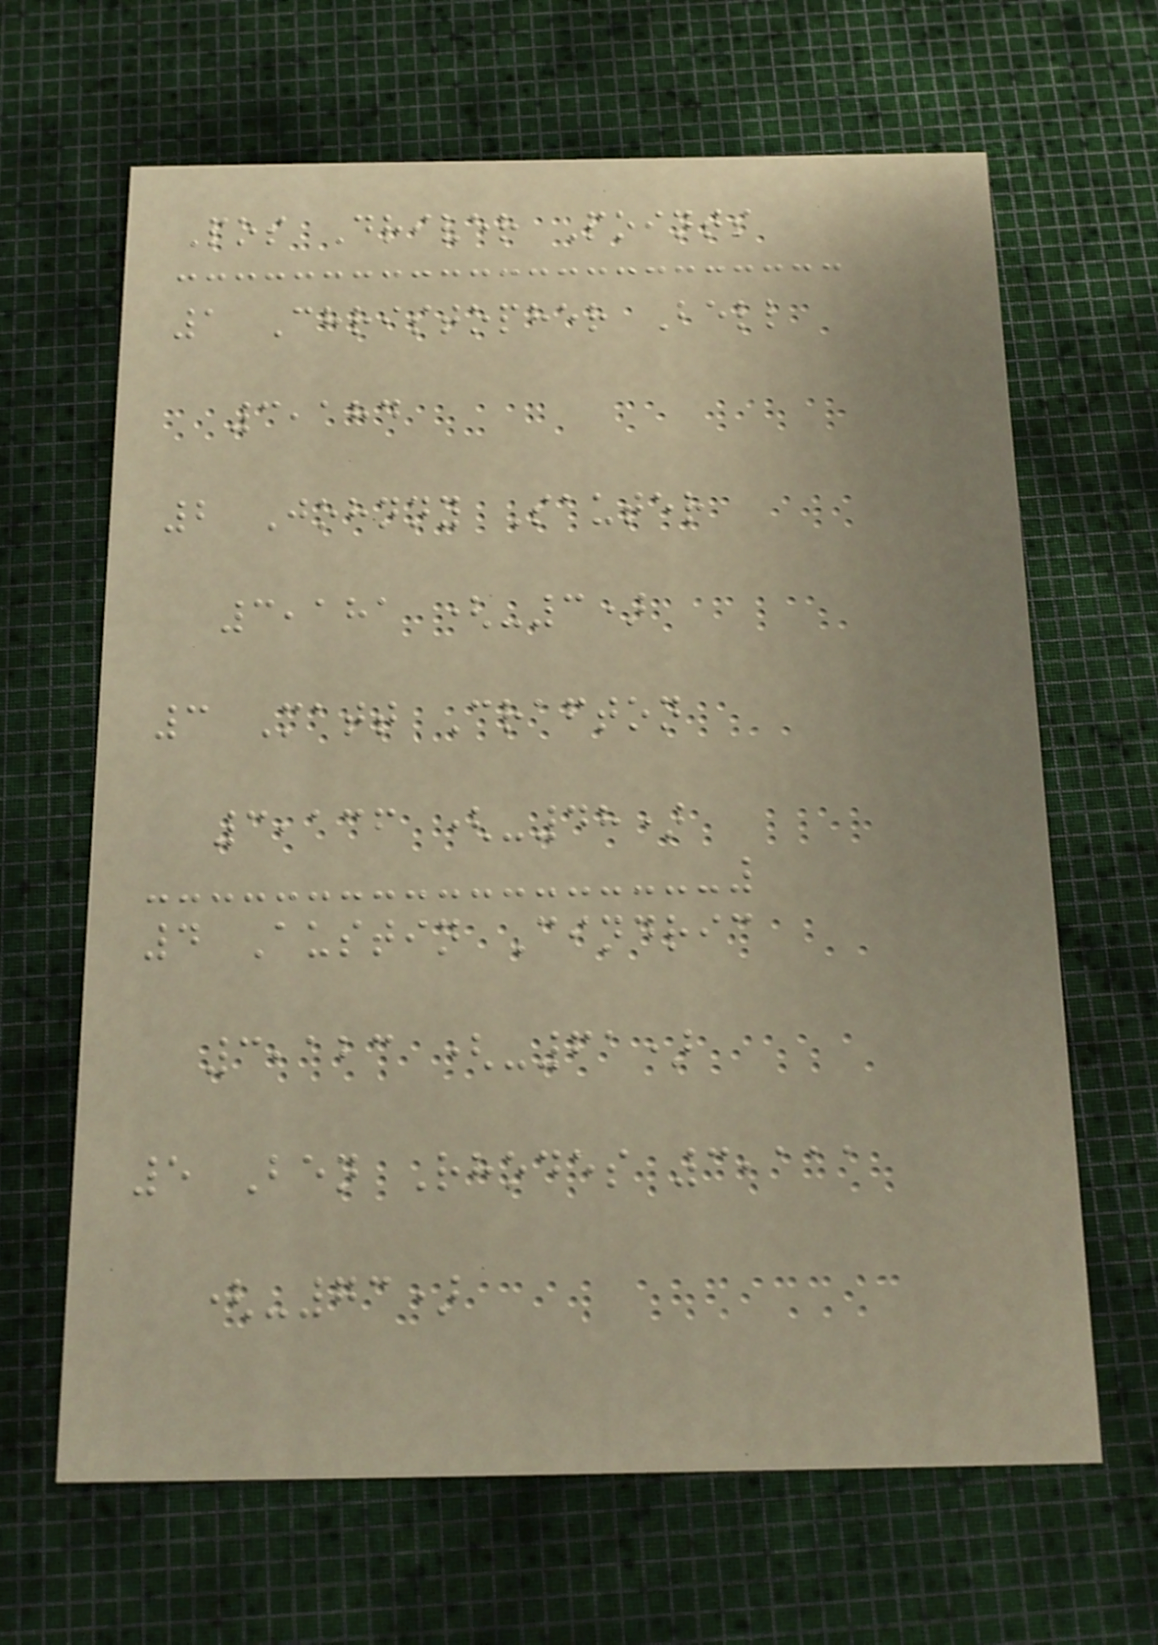Pos Driver Points
1 Christopher Bell
3,184
2 Johnny Sauter
3,181 (-3)
3 Matt Crafton
3,136 (-48)
4 Austin Cindric
3,123 (-61)
5 Ben Rhodes 3,111
(-73)
